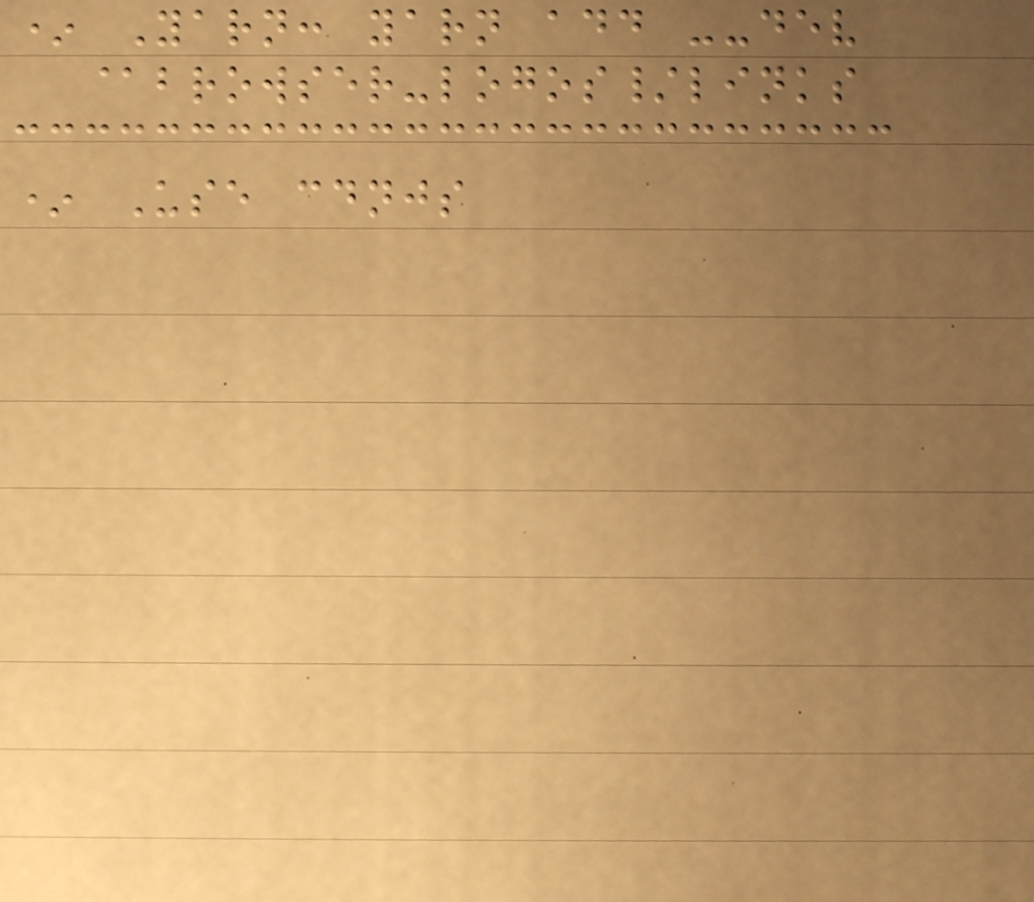* Yarn: yarn add --dev
@browser-logos/links
* Use cdnjs
